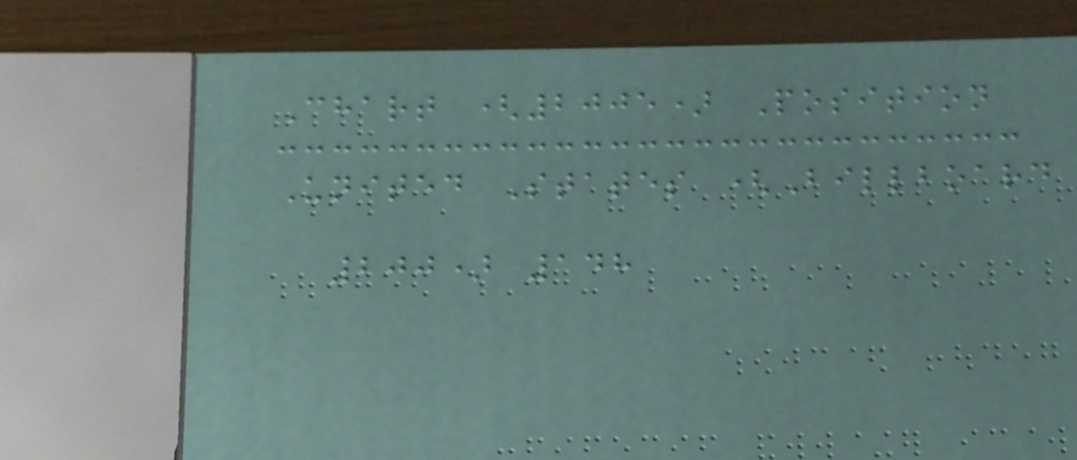Chart (2005) Position
United States (Billboard
200) 148
